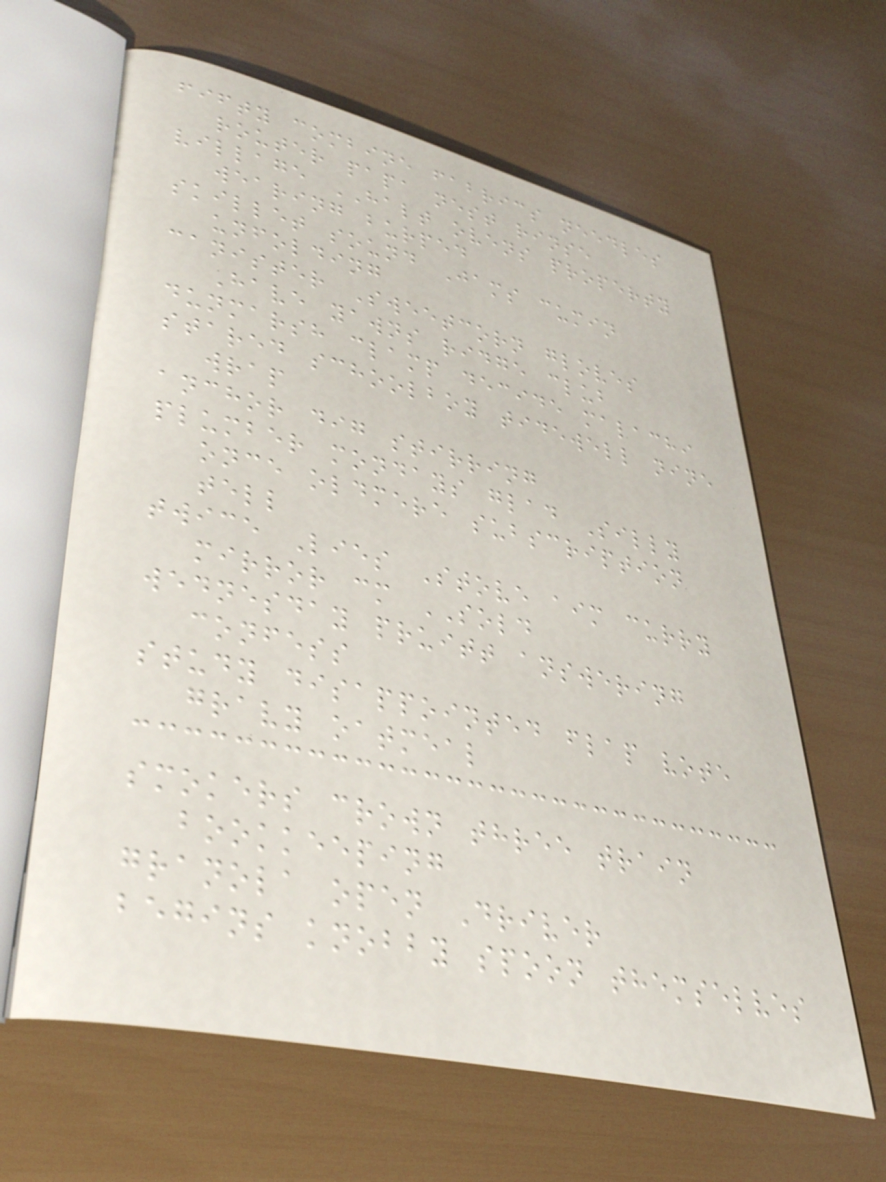fifty combine fabrics needles
router papa nest rinse
village HALT ovens property
wearing burped
skillet sound Jams cumin
unfolding
canister Sweetcorn gloves
Have yawns ridge club
dunmarsh clamp decide malachi
stared schoolboy tidewell nine
wrap
anchor dig stirring
plumber mondays glad Silly
once oldmere subscription
tell
twice Lies Stove aim curry
mirror cm SOLD
wednesday pruitt answering
confess
study disappointed flap vote
gravy oatmeal
smokers crown three train
bookkeeping
granola open Driver
begins knobby spoon themselves
